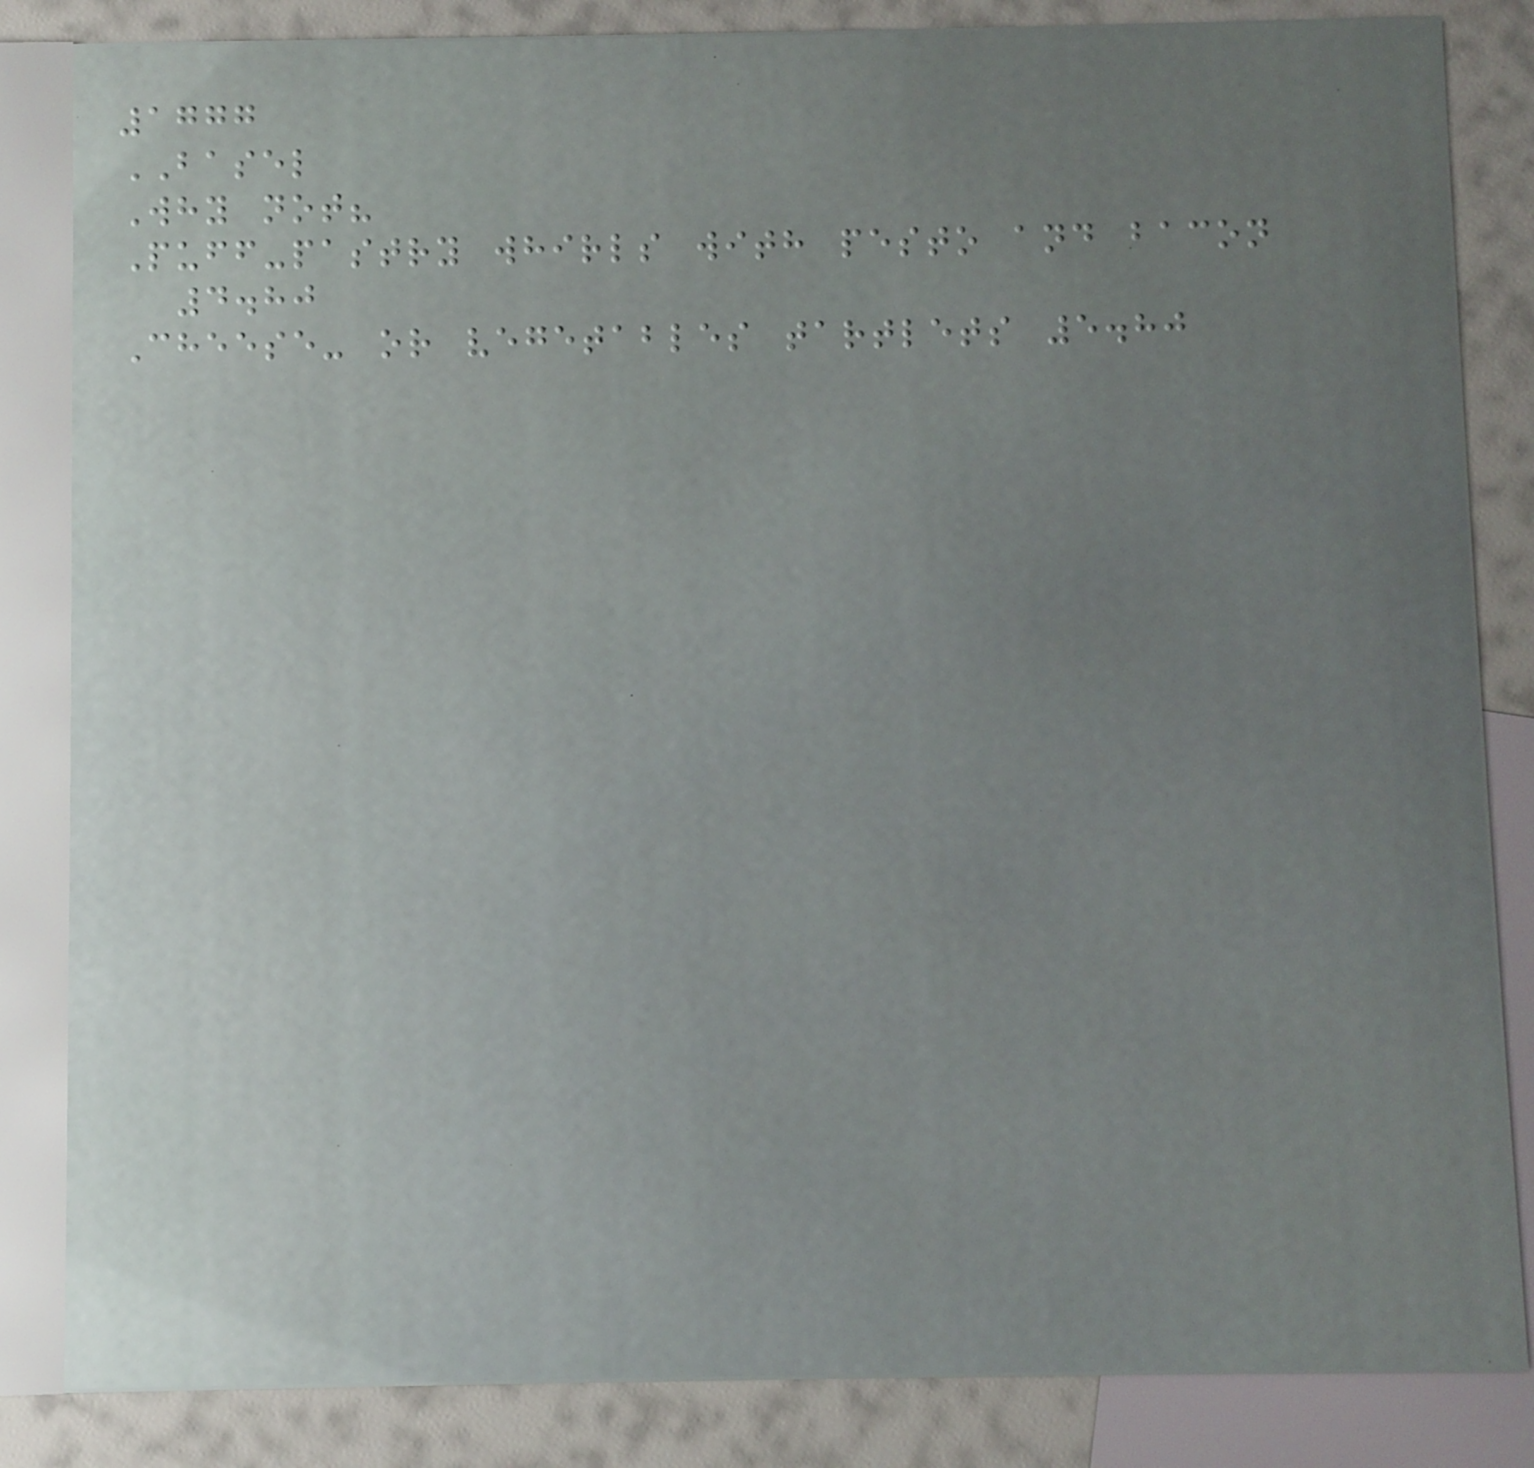1777
BASEL
Why not?
Puff-pastry whirls with pesto and bacon
4.80
Cheese- or vegetables tartlets 5.80
